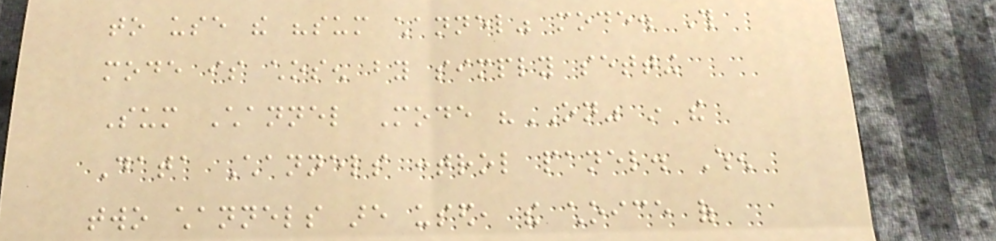to use the "sum channel" mode. This
mode is chosen by simply setting
Sum Channel Mode "ON" in the
Data Channels control panel. When
two channels are used, the choice of
